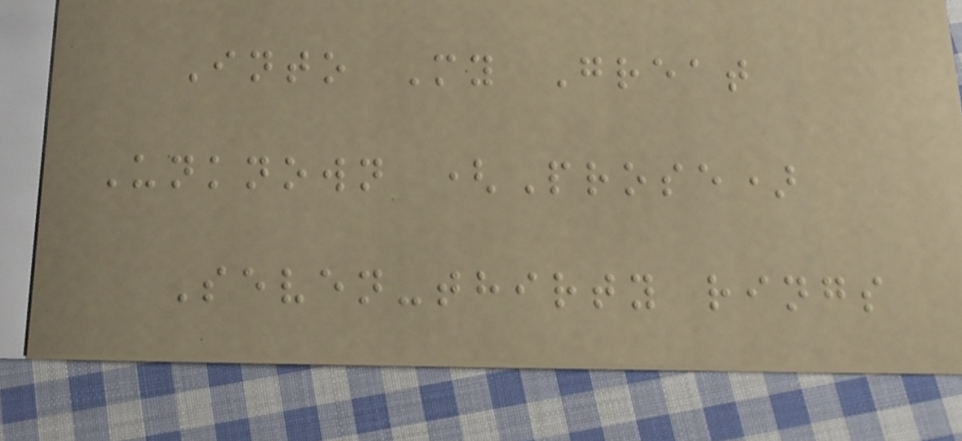Into My Great
Unknown (Prose)
Seven-thirty rings
